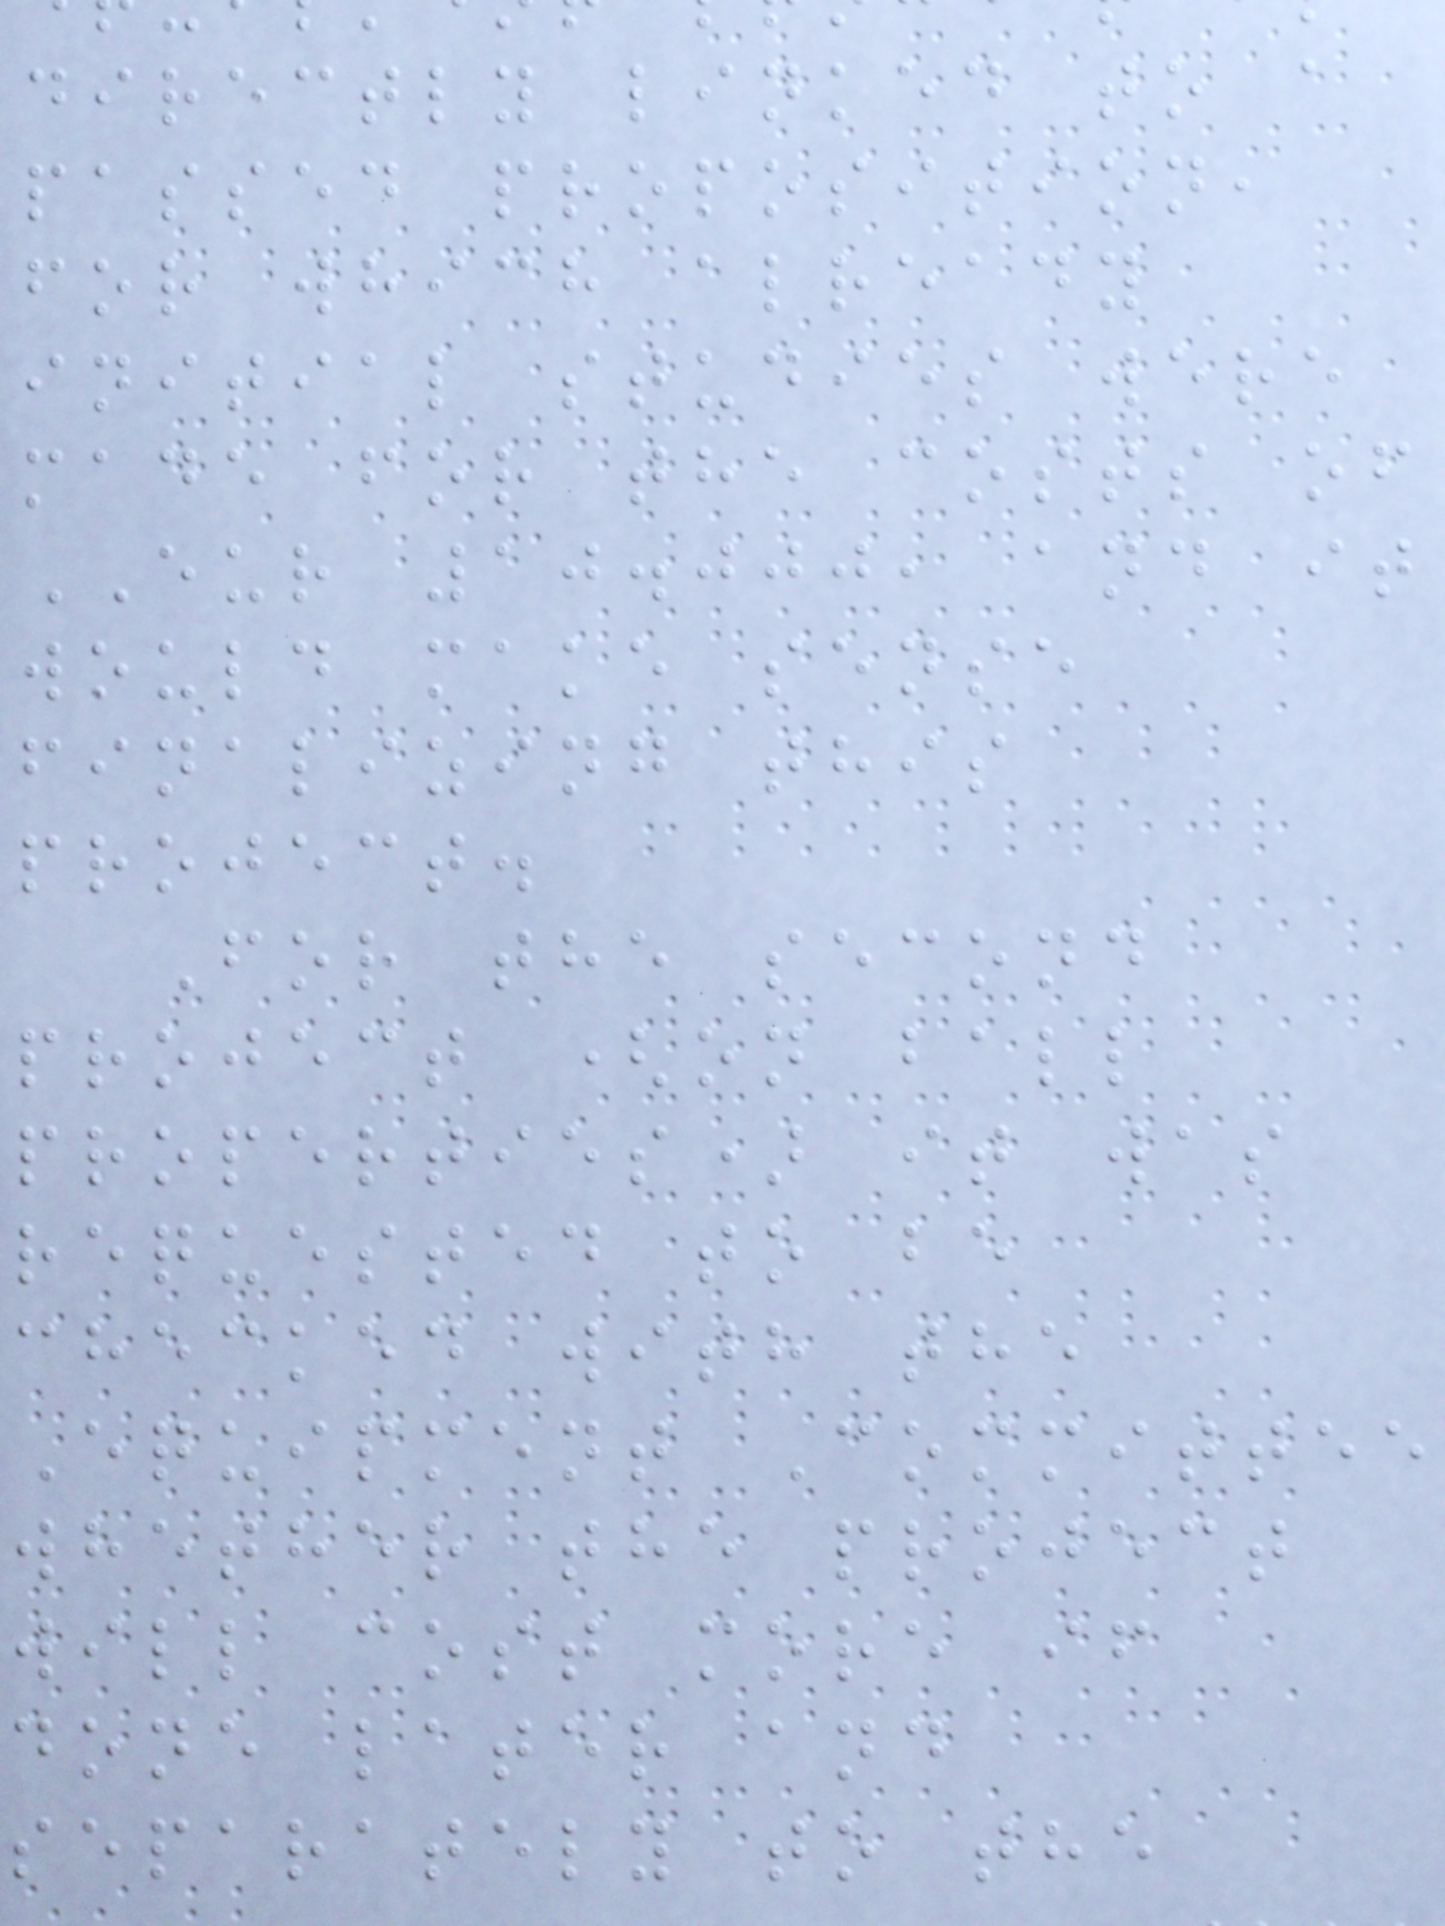directly linked to a
passed proposition,
for which already
initial studies were
made for the costs of
EUR 10.000, and it
would make sense
finalizing this
project.
For the second
project (on ball
properties) it was
requested to be
checked with the
Equipment Committee
whether the project
will cost more if
done later and
separately to the
